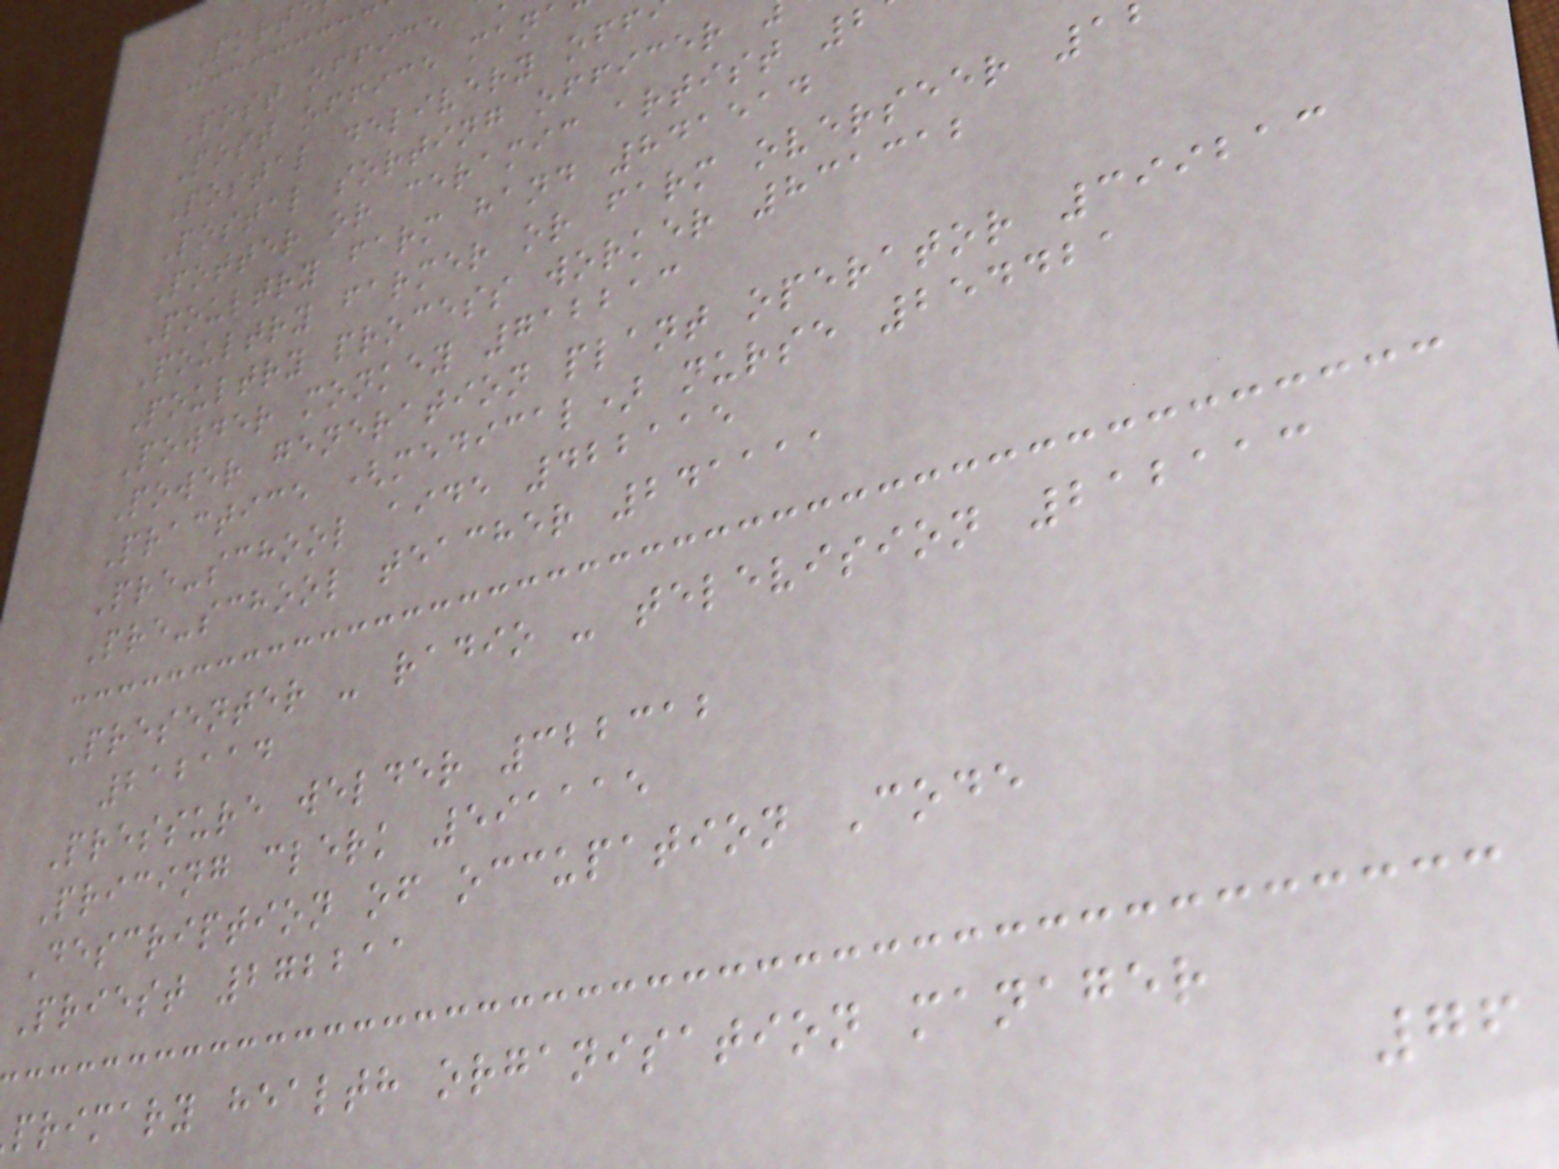Post office
Post office man
Postal delivery off
Postal sorting officer
Potter or ceramic artist 2
Poultry farm hand 841514
Poultry farmer or farm overseer 1
Poultry process worker 831312
Powder monkey 712213
Power generation plant operator 399213
Practice (medical) nurse 254421
Pre-school aide 422115
Pre-school teacher 241111
Presenter - radio - television 212113
212114
Pressure welder 322312
Pricing clerk 591115
Description of occupation Code
Priest 272211
primary health organisation manager
76
